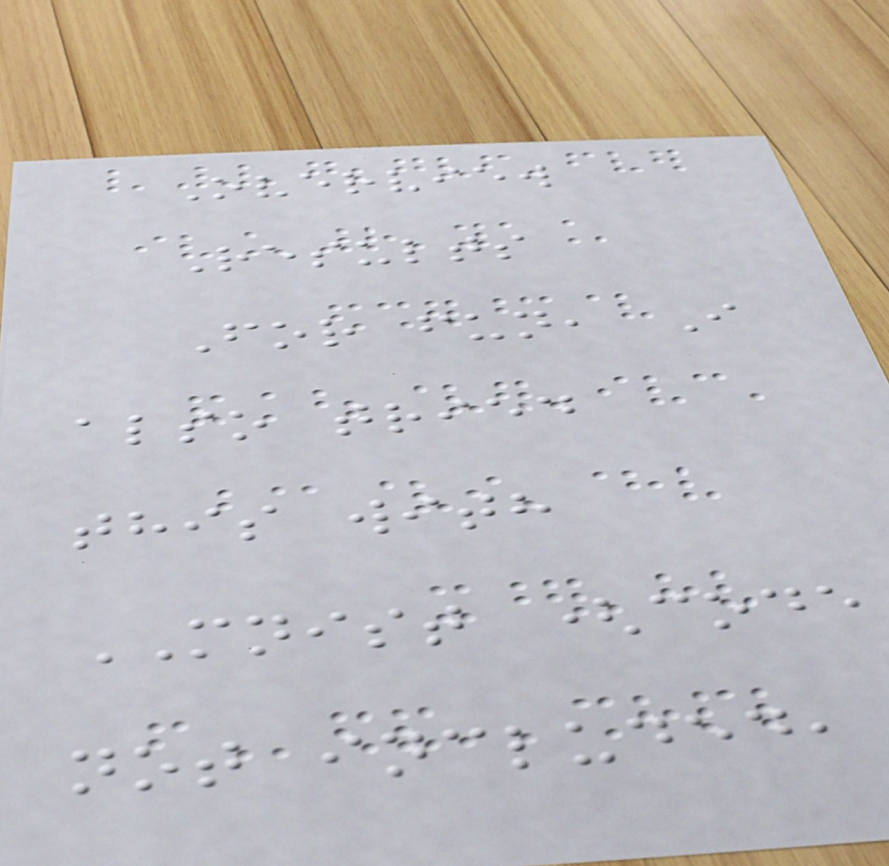Overview
Results
For fun, I
also tried
this with
MNIST (code
not included,
